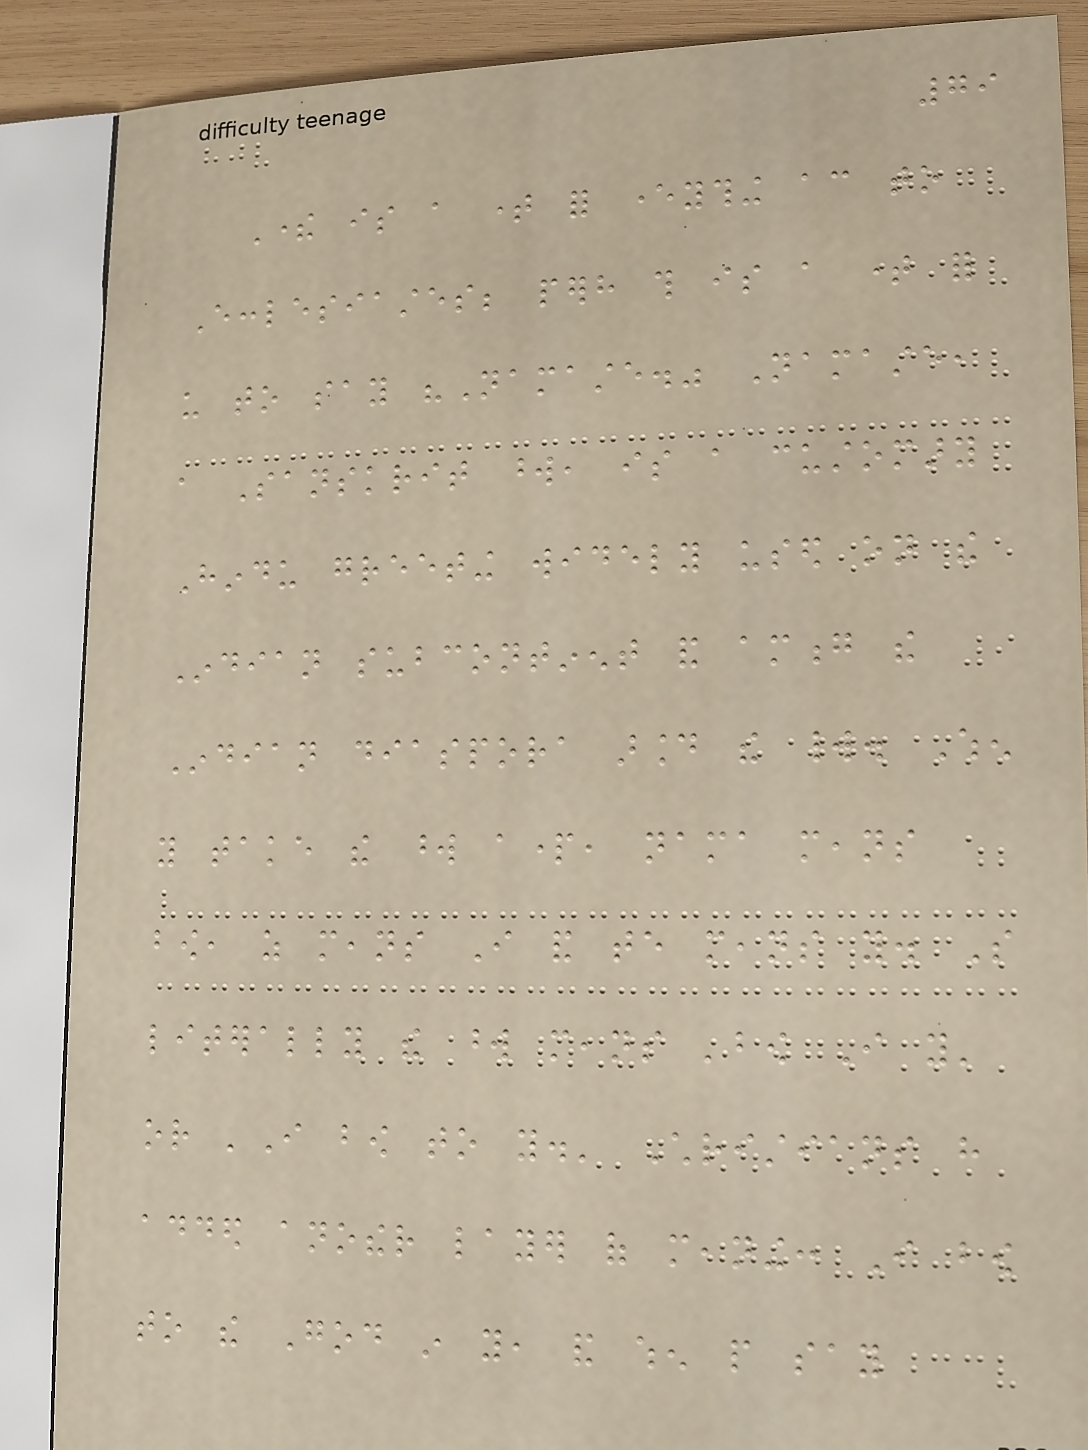79
There is a time for everything according to
Ecclesiastes; perhaps this is a time for
us to say "Namaste." Namaste,
a Sanskrit word, is a customary
Hindu greeting widely used on the
Indian subcontinent and among the
Indian diaspora around the world. When
you take the word apart, nama means
bow, as means I and te means you. So
literally the word means 'bow I you'
or 'I bow to you.' Christians have
added another layer of meaning: I bow
to the God in you, and when people say
